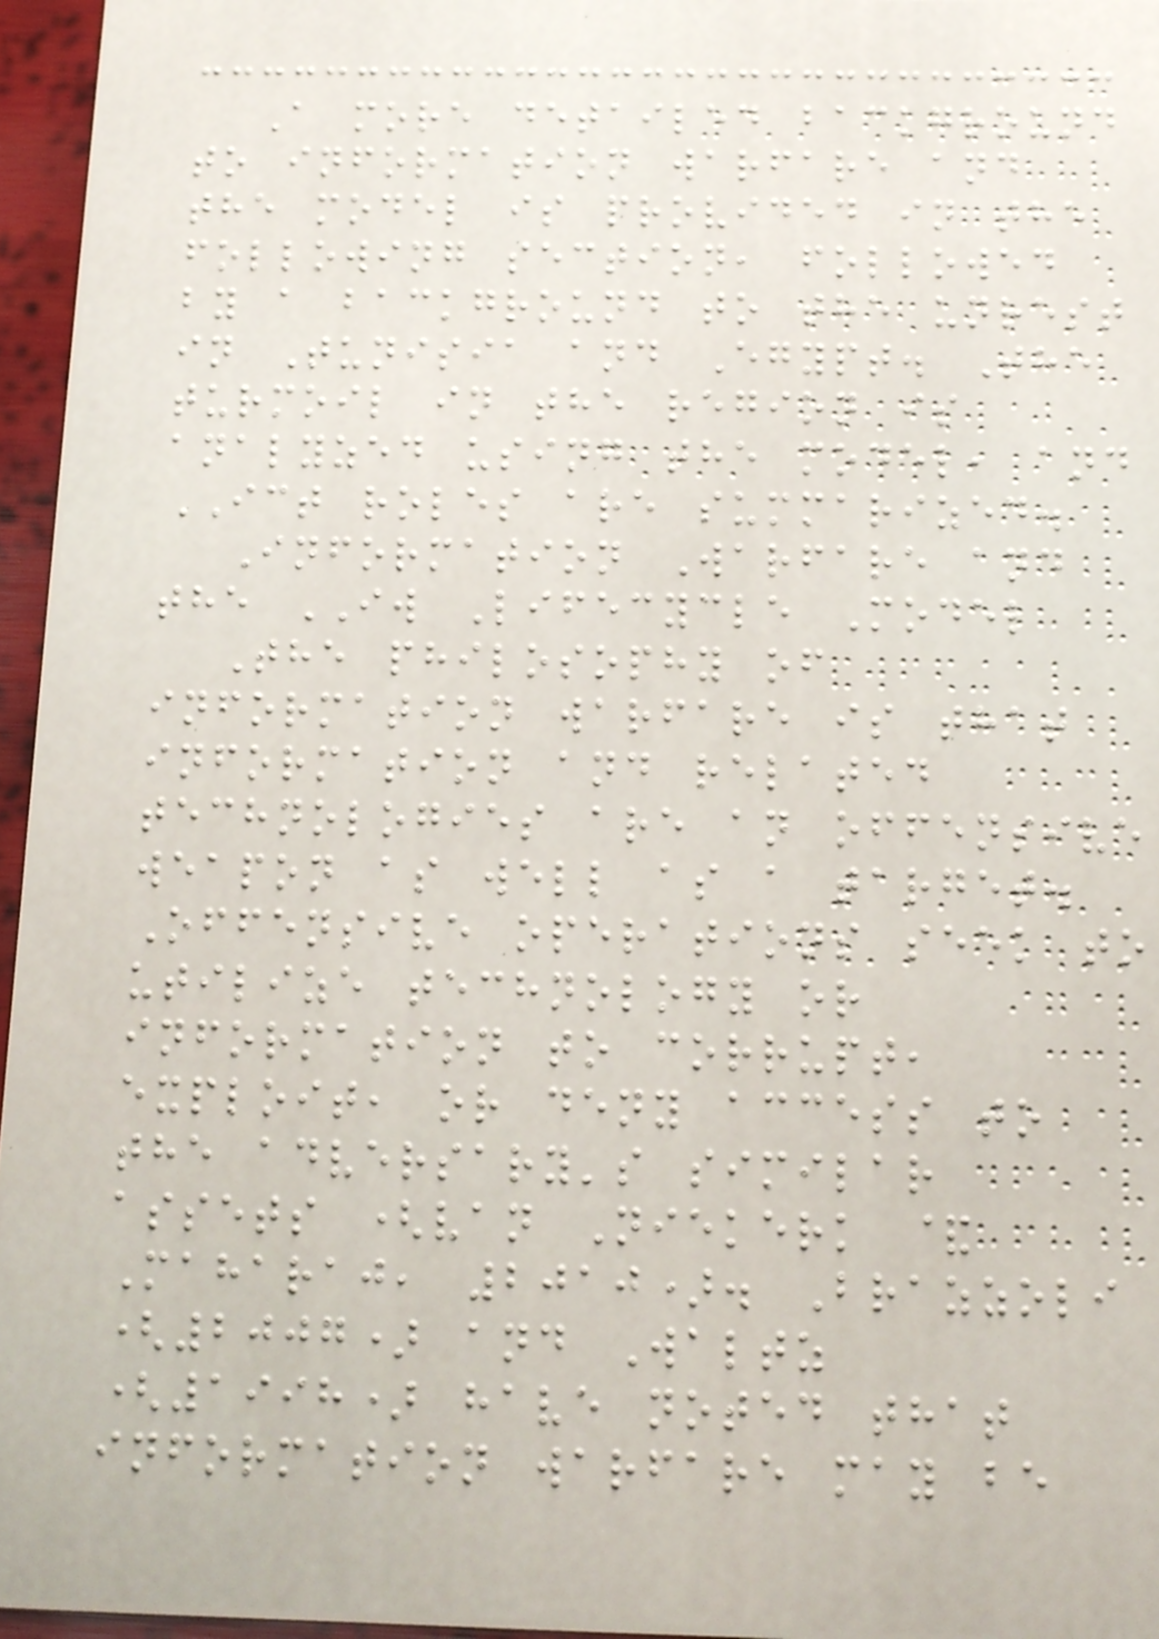A more detailed background
to information warfare and
the model is provided in the
following section, followed
by a background to the unrest
in Tunisia and Egypt. The
turmoil in the region is
analyzed using the model, and
ICT roles are summarized.
Information Warfare and
the IW Lifecycle Model
The philosophy of
information warfare is that
information and related
technologies are an offensive
weapon as well as a target.
Offensive operations seek to
utilize technology or
information to corrupt,
exploit, or deny access to
the adversary's similar
assets (van Niekerk &
Maharaj, 2010). Brazzoli
(2007) and Waltz
(1998) have noted that
information warfare may be
